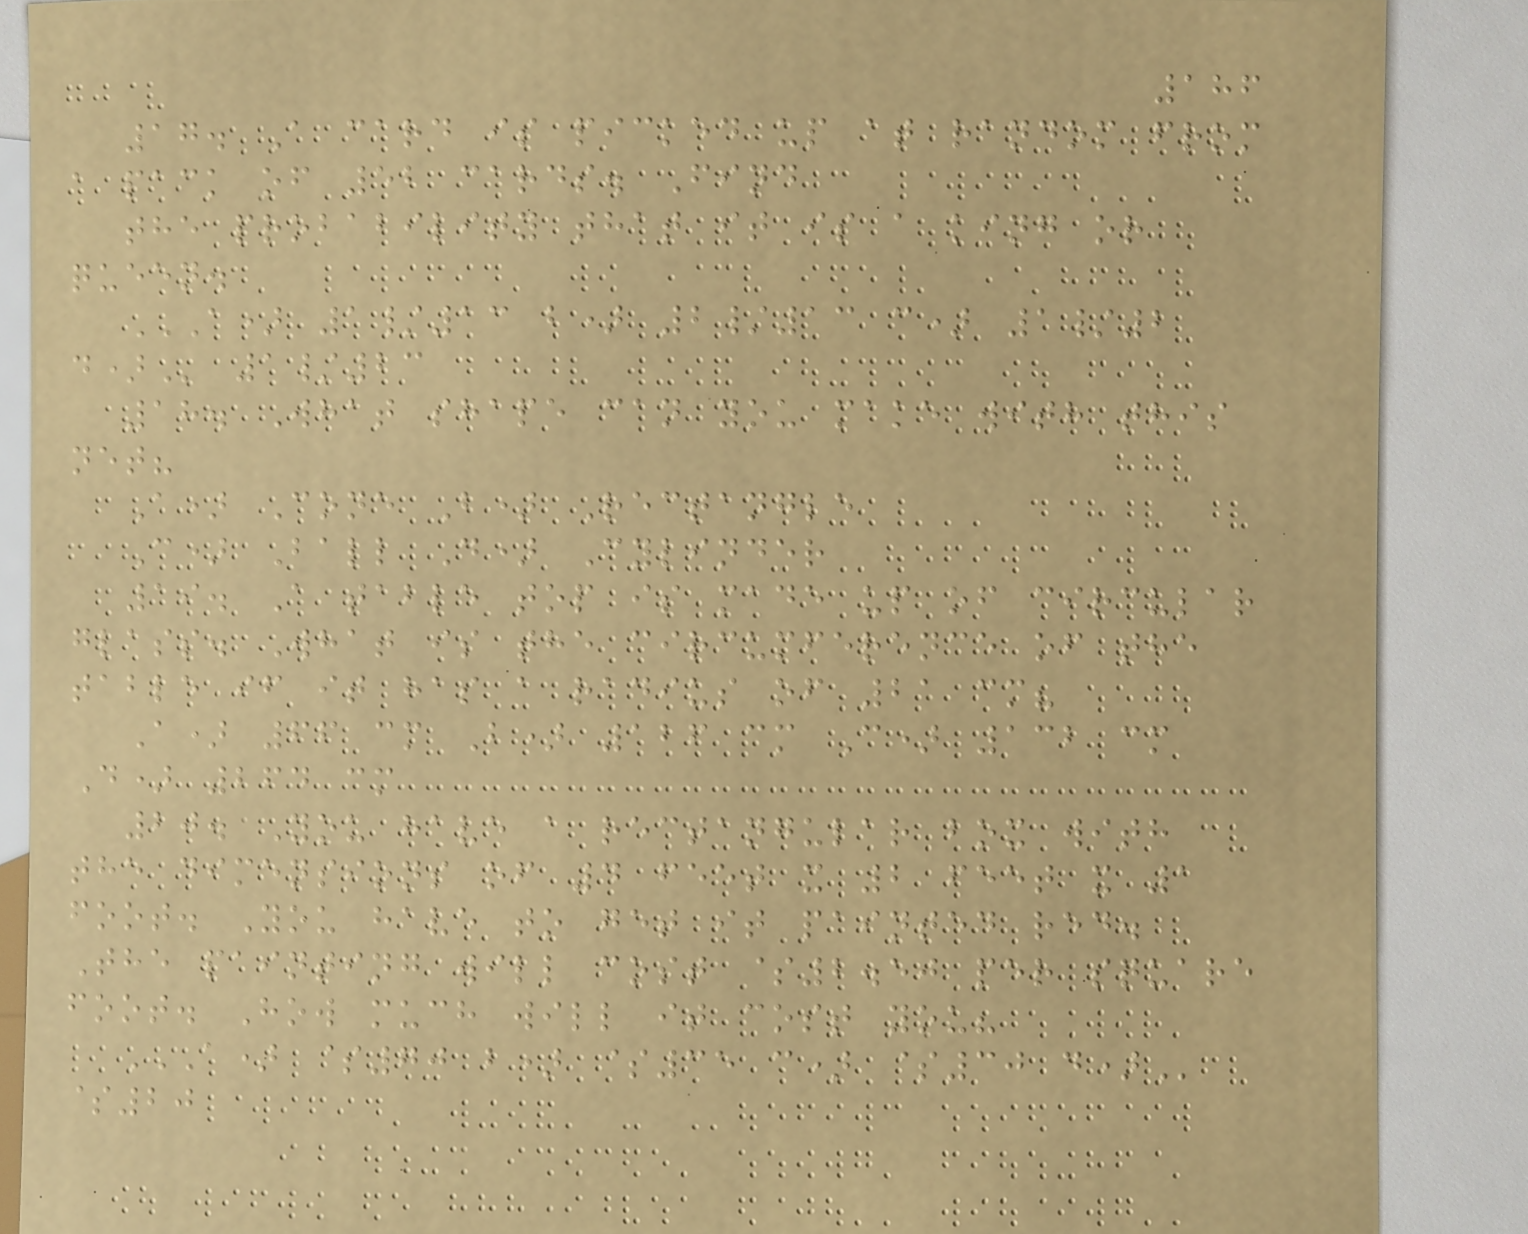186
17. A card is picked up at random from
a pack of 52 cards. Find
the probability that it is a king or
queen.
A) 1/13 B) 2/13 C) 1/2
D) 1/23
18. What shape can you make with this
net?
A) Cone B) Rectangle
C) Ball D) Cylinder
19. A table top is made up of circular
glass. What is the circumference of the
table if it has a radius of 21 cm?
A) 66 cm B) 126 cm C) 132 cm
D) 264 cm
20. You have a rectangular box with
the dimensions of 4 feet x 2 feet x 1
foot. You have to get it painted red.
The painting will cost $2.50 per square
foot. How much will it cost you?
A) $70 B) $35 C) $30 D)
$20
